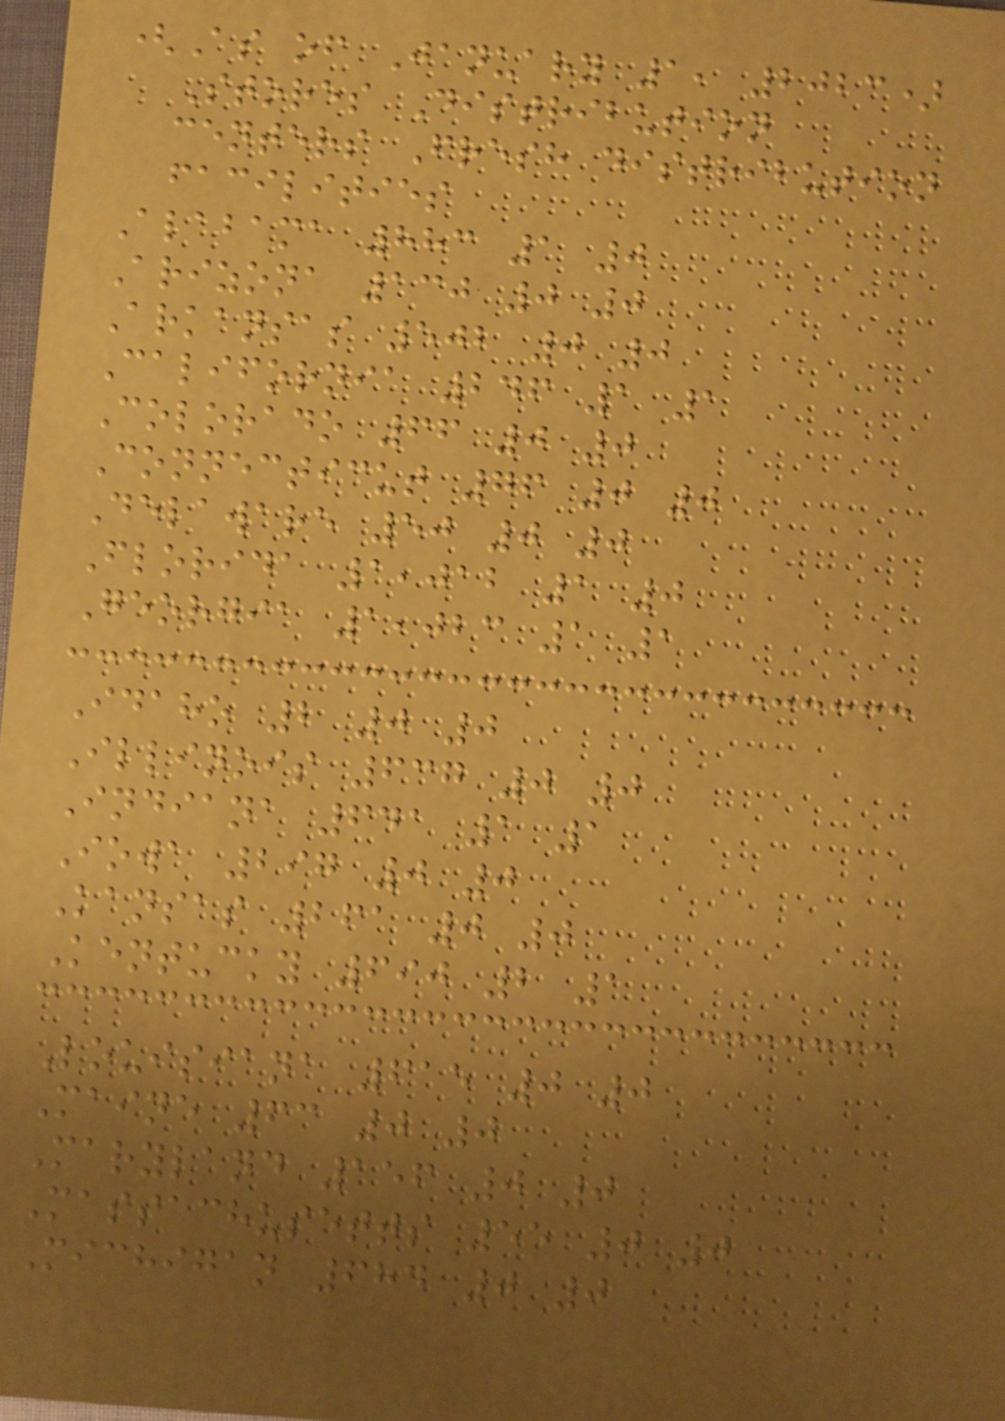(As of January 1, 2023)
Stores Distribution
centers Fresh distribution
facilities
Alabama 883 1 0
Arizona 130 0 0
Arkansas 502 0 0
California 246 1 1
Colorado 66 0 0
Connecticut 76 0 0
Delaware 50 0 0
Florida 1,012 1 0
Georgia 1,023 1 1
Idaho 2 0 0
Illinois 637 0 0
Indiana 641 1 1
Iowa 297 0 0
Kansas 261 0 0
Kentucky 690 2 1
Louisiana 615 0 0
Maine 63 0 0
Maryland 156 0 0
Massachusetts 55 0 0
Michigan 684 0 0
